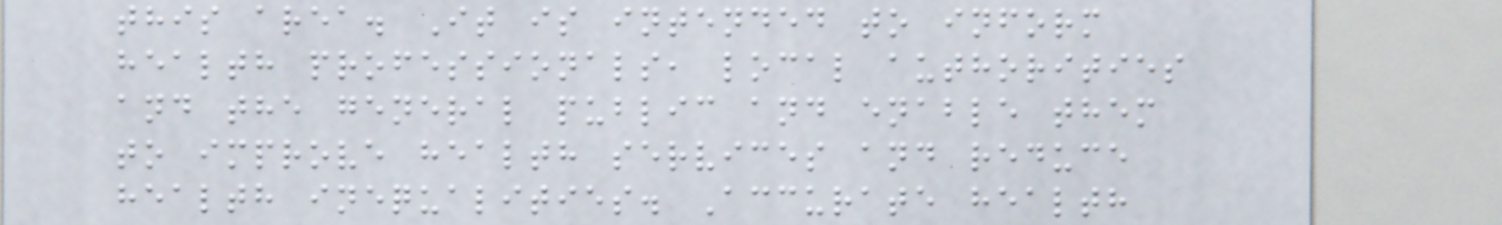this area. It is intended to inform
health professionals, local authorities
and the general public and enable them
to improve health services and reduce
health inequalities. Accurate health
